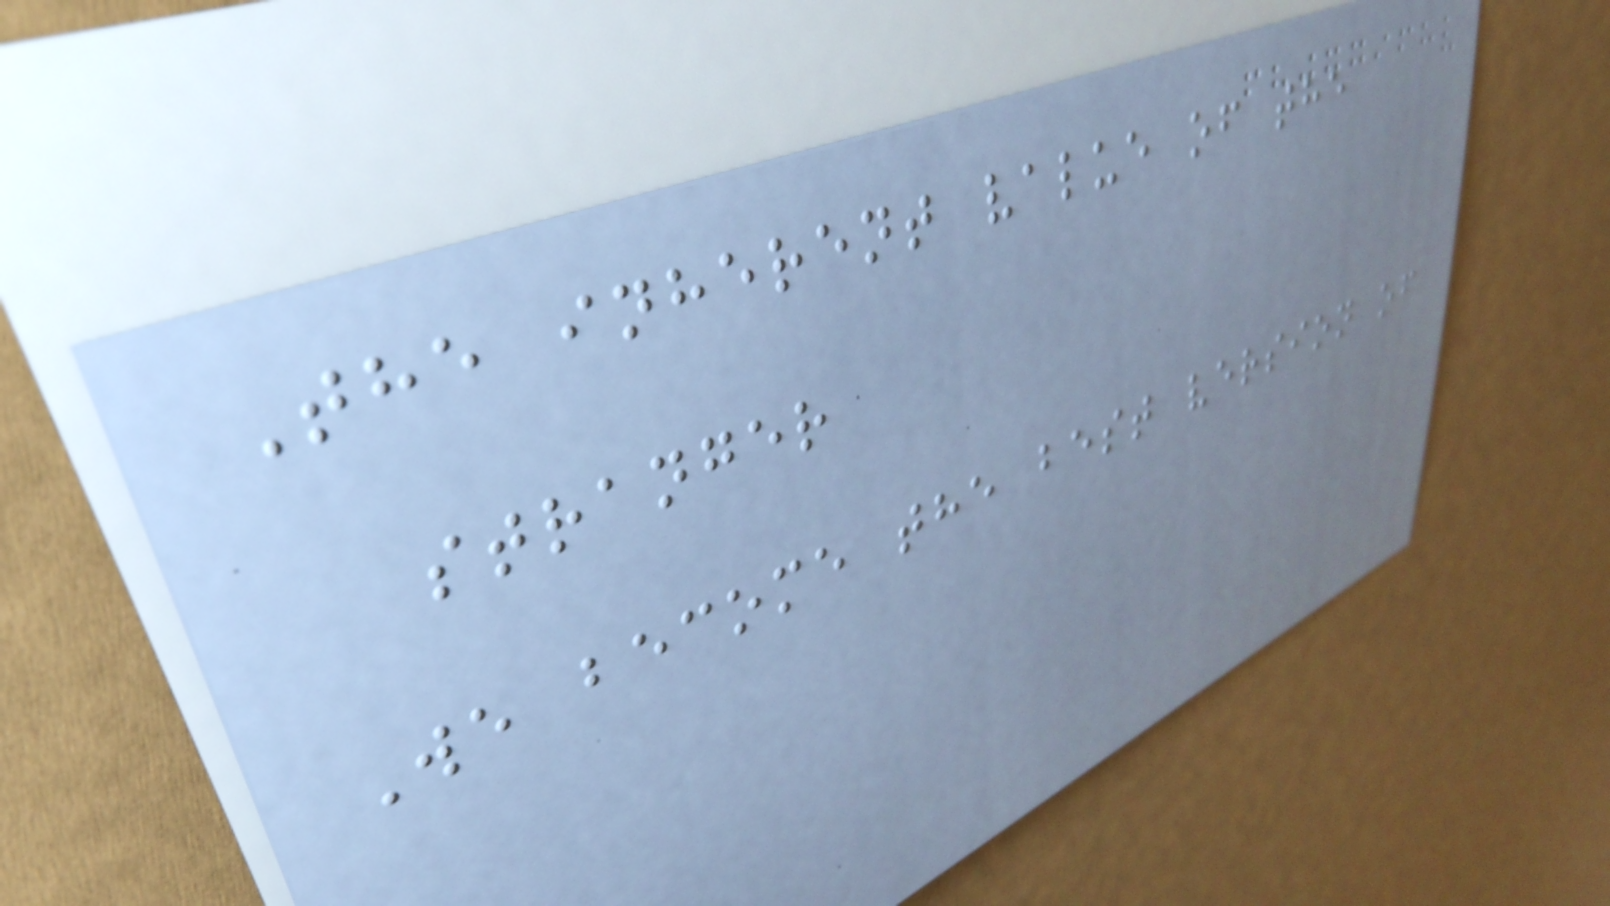The inherent value of the
stranger
We become the best version of
